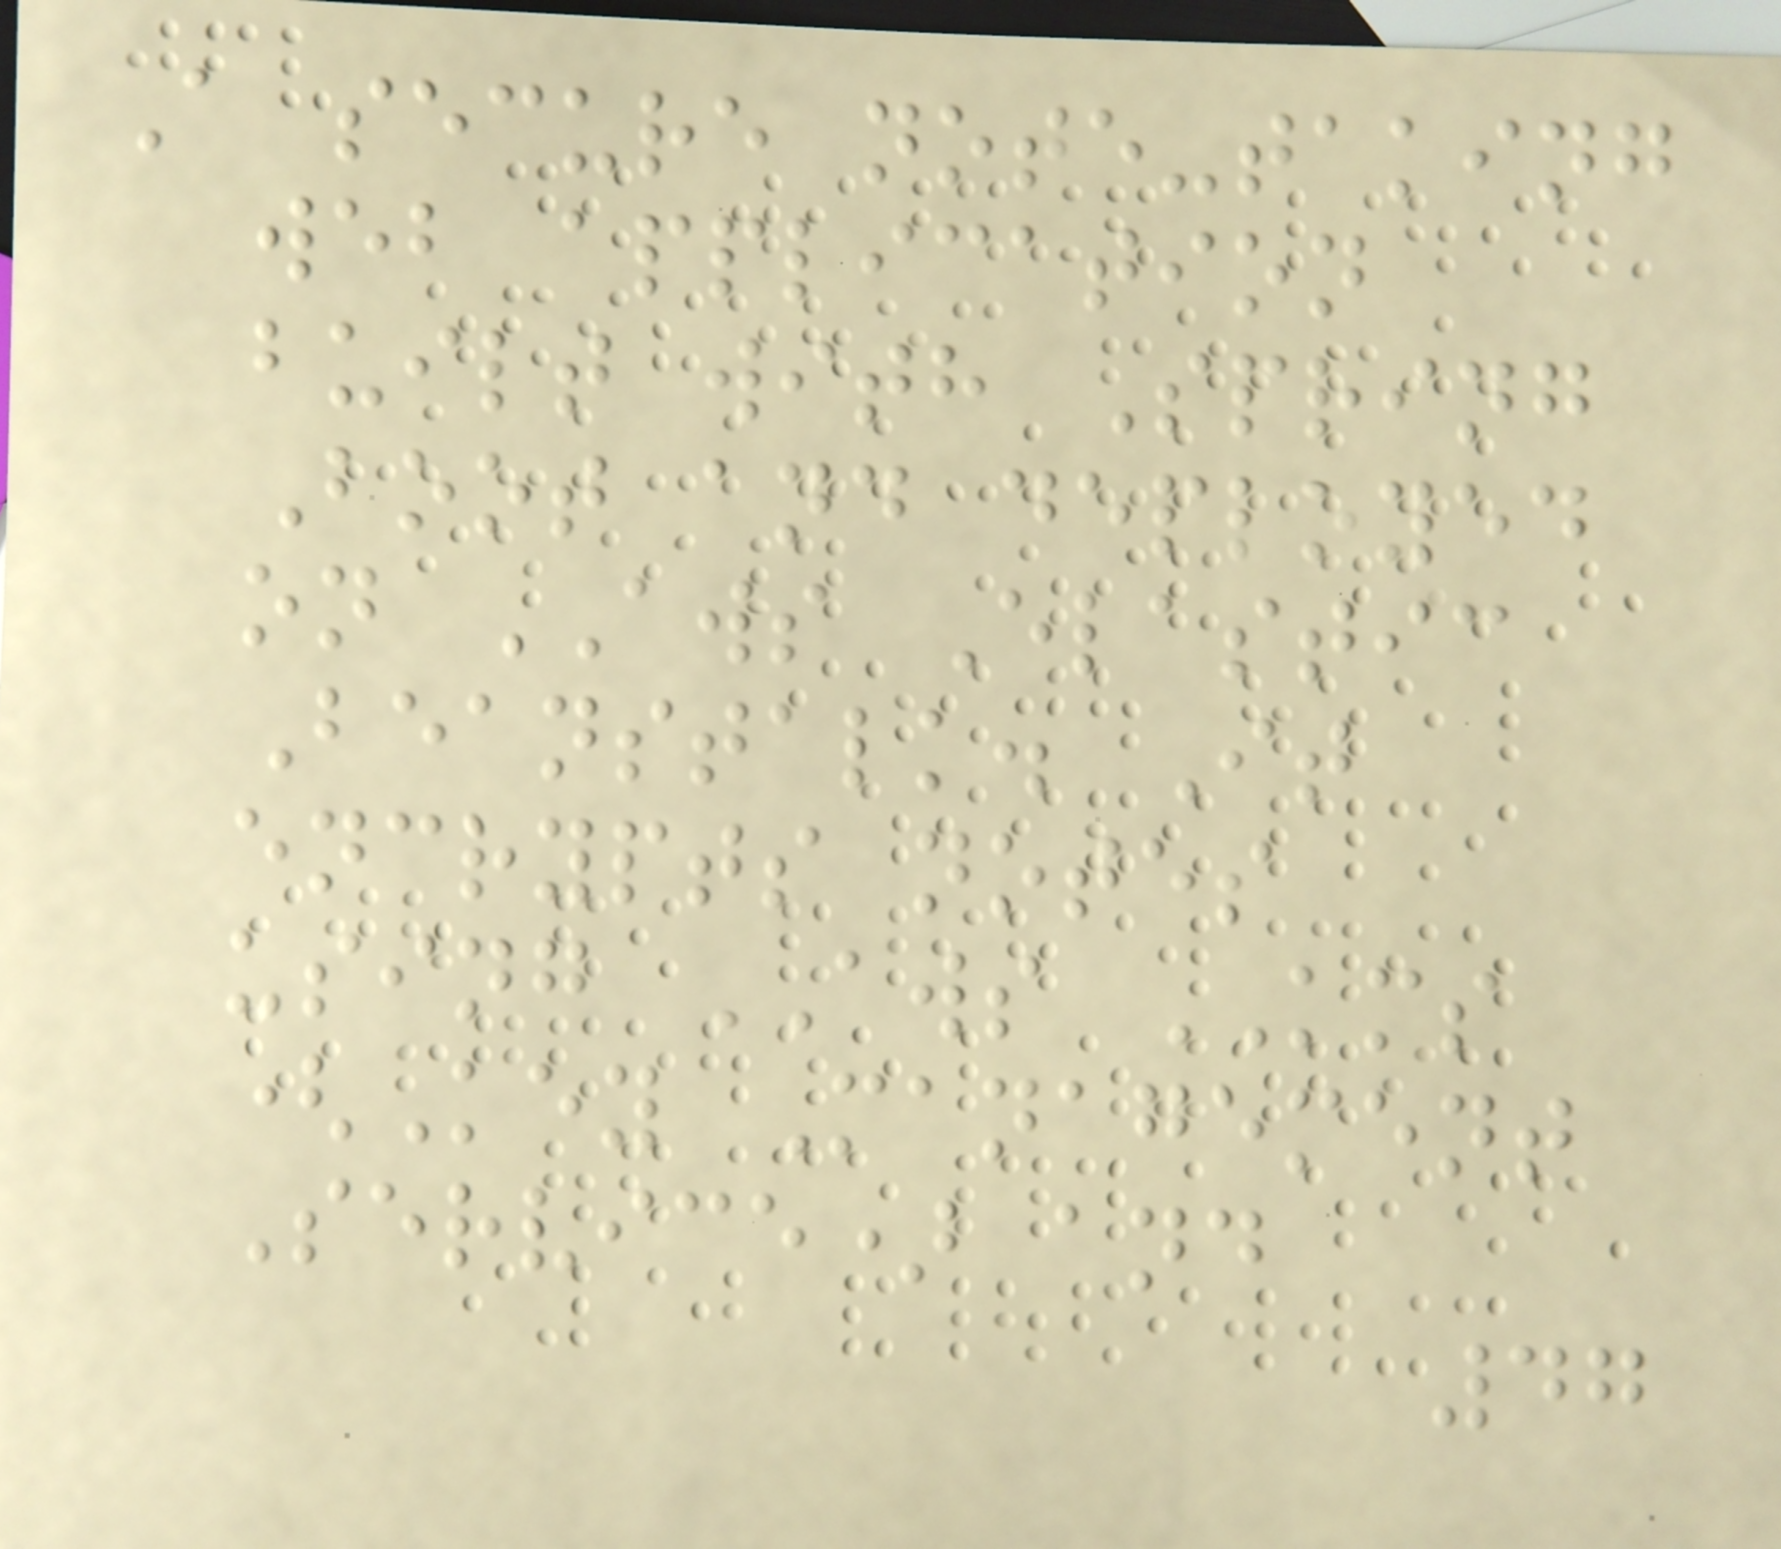A secure note-taking
web application
built with Spring
Boot and deployed
on AWS Elastic
Beanstalk. It
encrypts notes
using AWS KMS
(Key Management
Service) and
47
